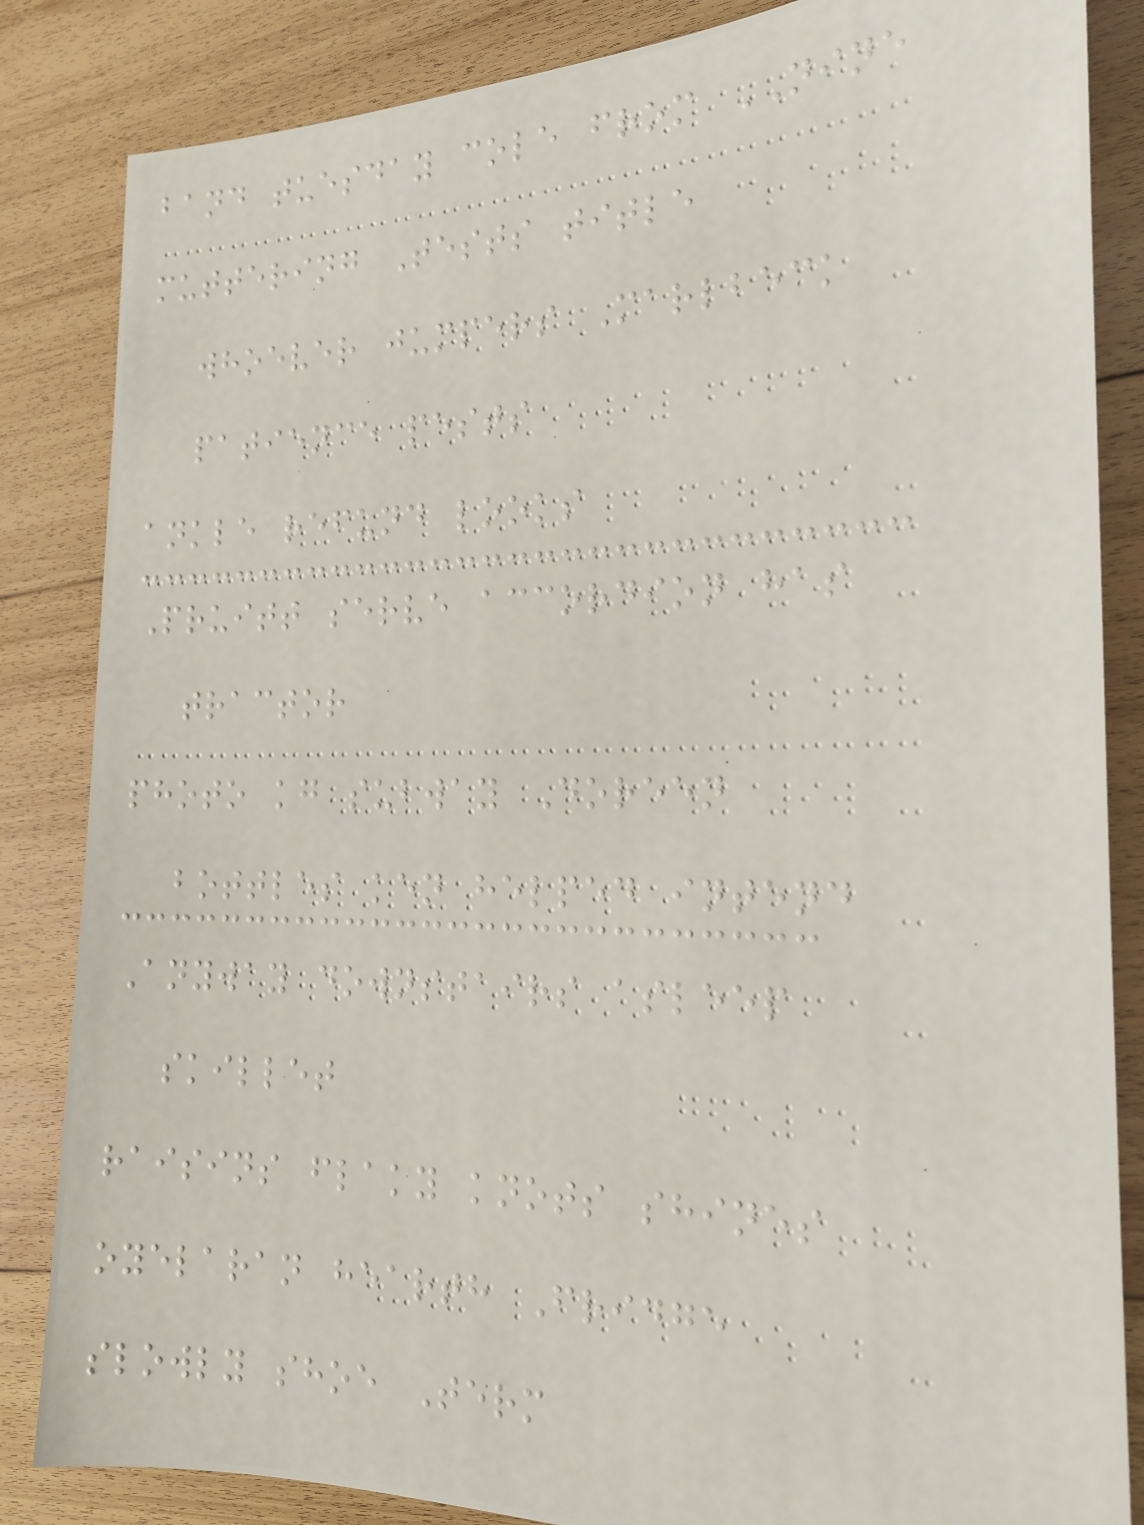band tuesday cole from NINE
muttering Tests title
whoever jumpers Marlbeck
patience pests
ankle refund looks
Pruitt serve accordion has
tractor
photo kg subway Doreen
bottles ken helped intend
Anyway downstairs asleep
skillet
raisins flaky knots shines
oyelaran hearth Fridge
slowly shoe Term
